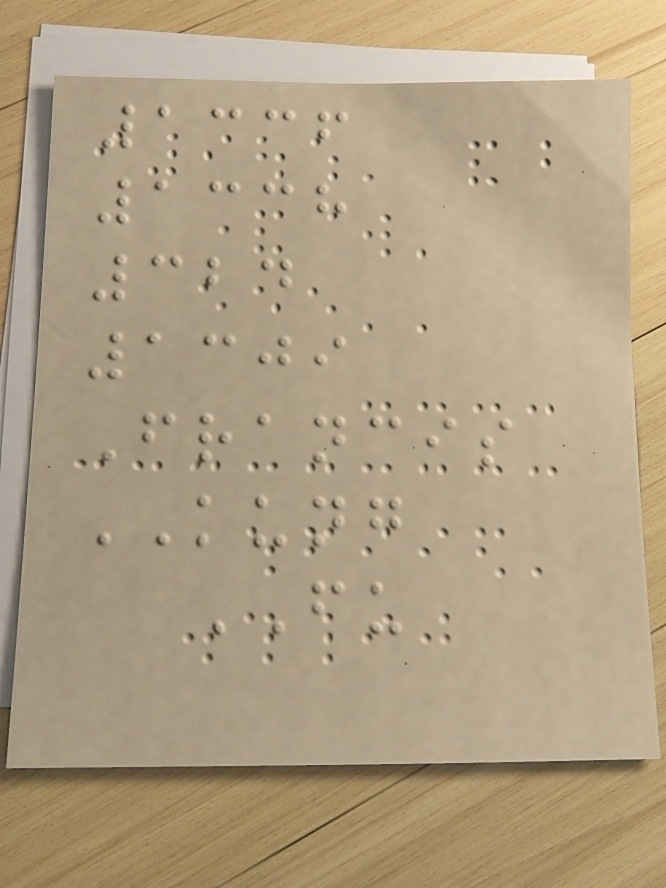1336
1338
324
1309
Francis
KUNG
FU
